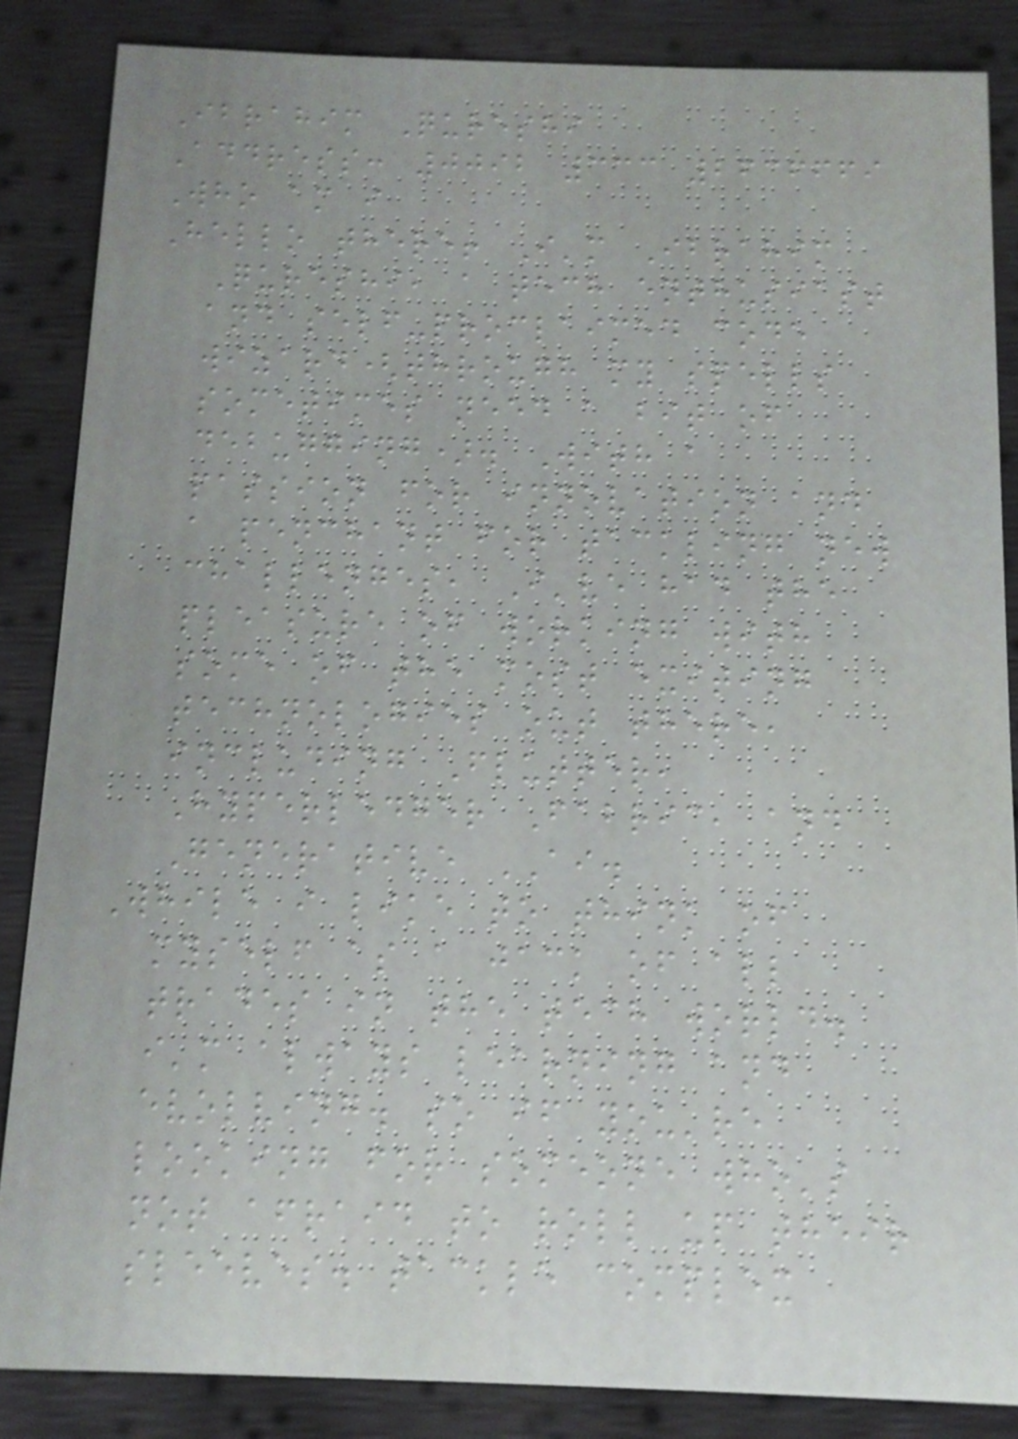Ibrahim Qureshi
Address: 0092 333 2636669
Who am i
Hello there! I'm Ibrahim
Qureshi, a tech enthusiast
and self-proclaimed code
wizard(through my spells
sometimes need a bit of
debugging). With a
passion for innovation and
a penchant for tackling new
challenges, I've had the
pleasure of working with
some of the most exiting
technologies out there,
including Flutter,
Hyperledger Fabric, and
Generative AI.
While i like to think of
myself as a jack of all
trades in the tech world.
i'm always learning and
evolving. so if you're
looking for someone who's
not afraid to roll up their
sleeves. tackle complex
